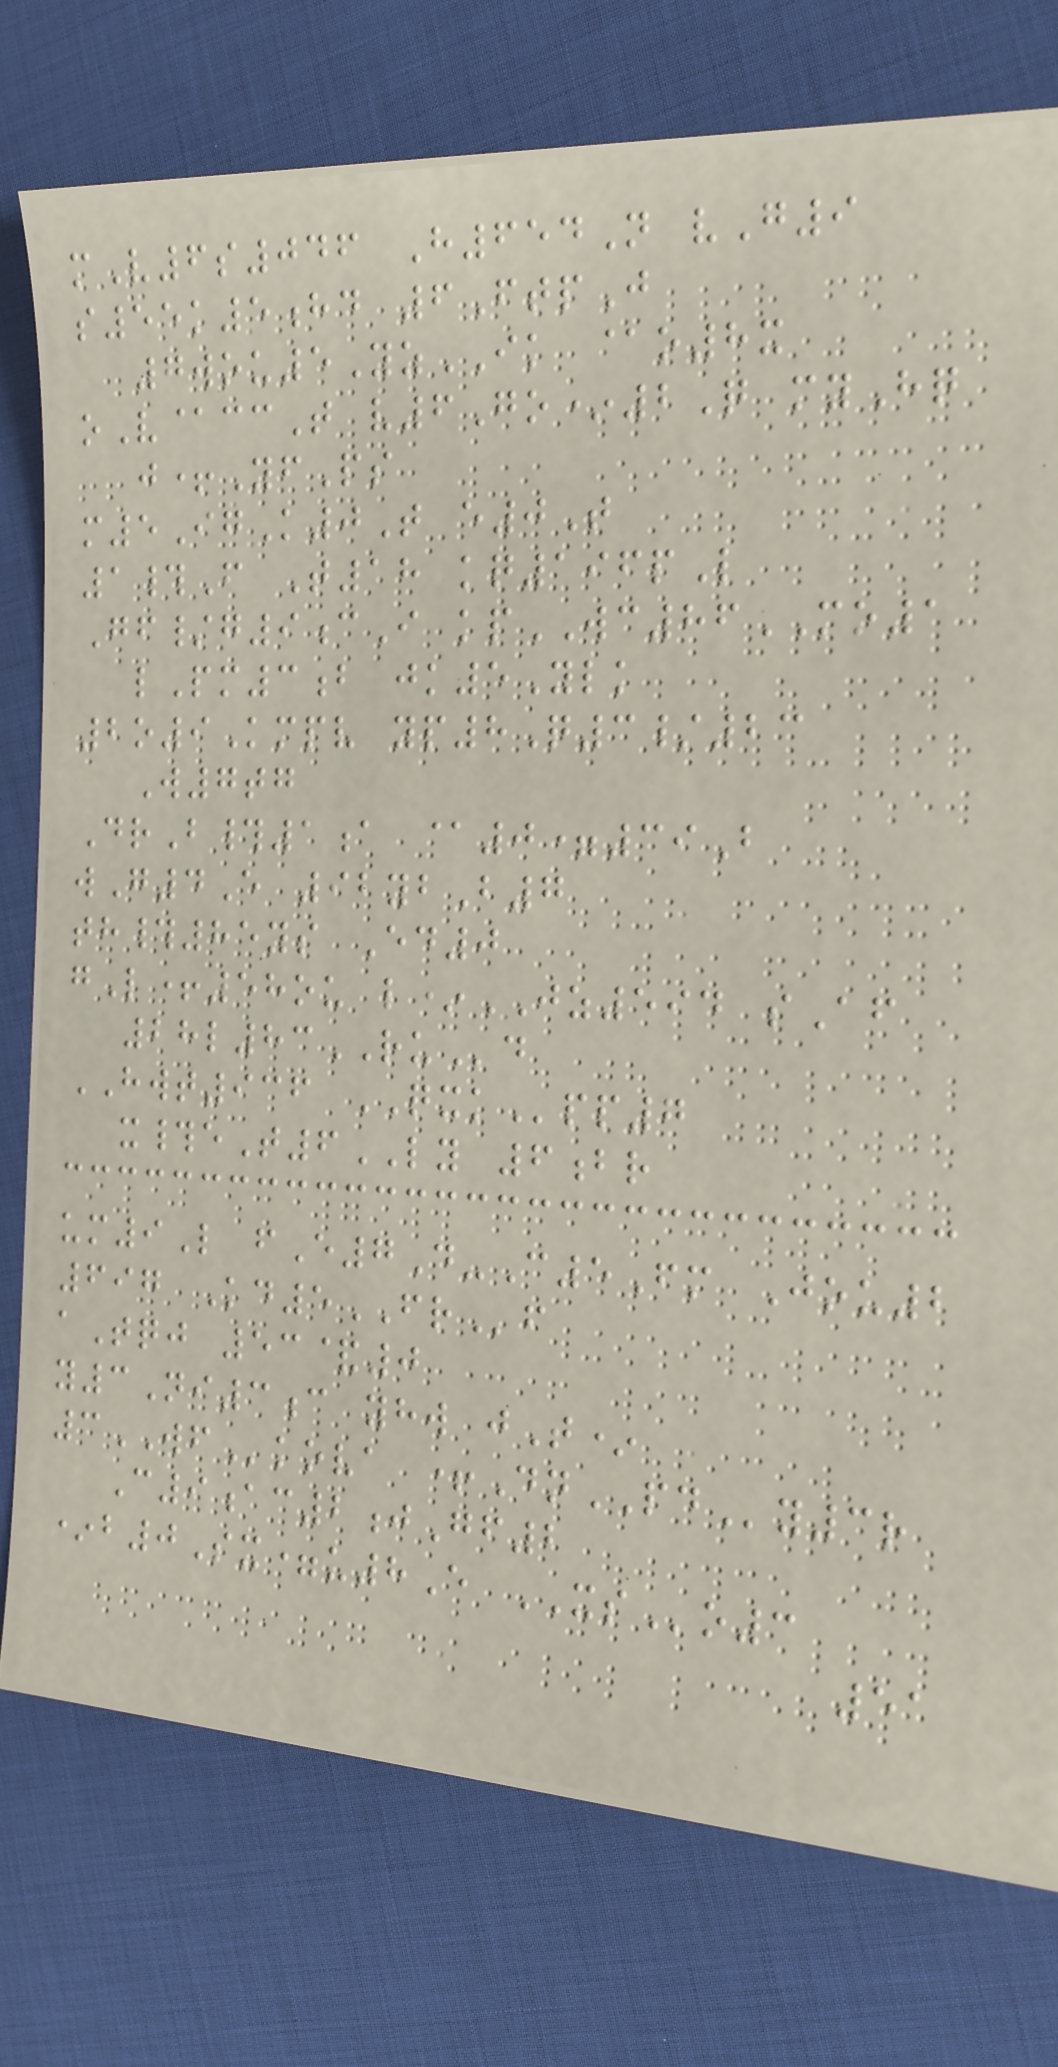mV6s046 H654N vG9
s55k5hd 6FtpJ
7wou5YzIK @o8x
oV@ccT v6Go*2Q myHq
j+YfPs
m5IgK0T e0T
1#F T18 kq196pL
Gf/g9cI kpWC86MO1
lPm3b jk5Ylk
2o9Kmpv yp8Q3/23
W7tg
DrB#1a @0=39B
wG4E 92ybB7
th#85ys Ed0
gL+58ou l*JZ594 sAf
28l83RUd
HWT936 QXKpp7
x#eT6LY 6br
um9L fE7D-C5Fm Jou2
697 Kd5FRf
aTqj 53&0
y3Ni3c yhw jT*
3WFkova +DnPDy3r
C9ac2jGf2
*b0Sx=u8E XSo3
51
